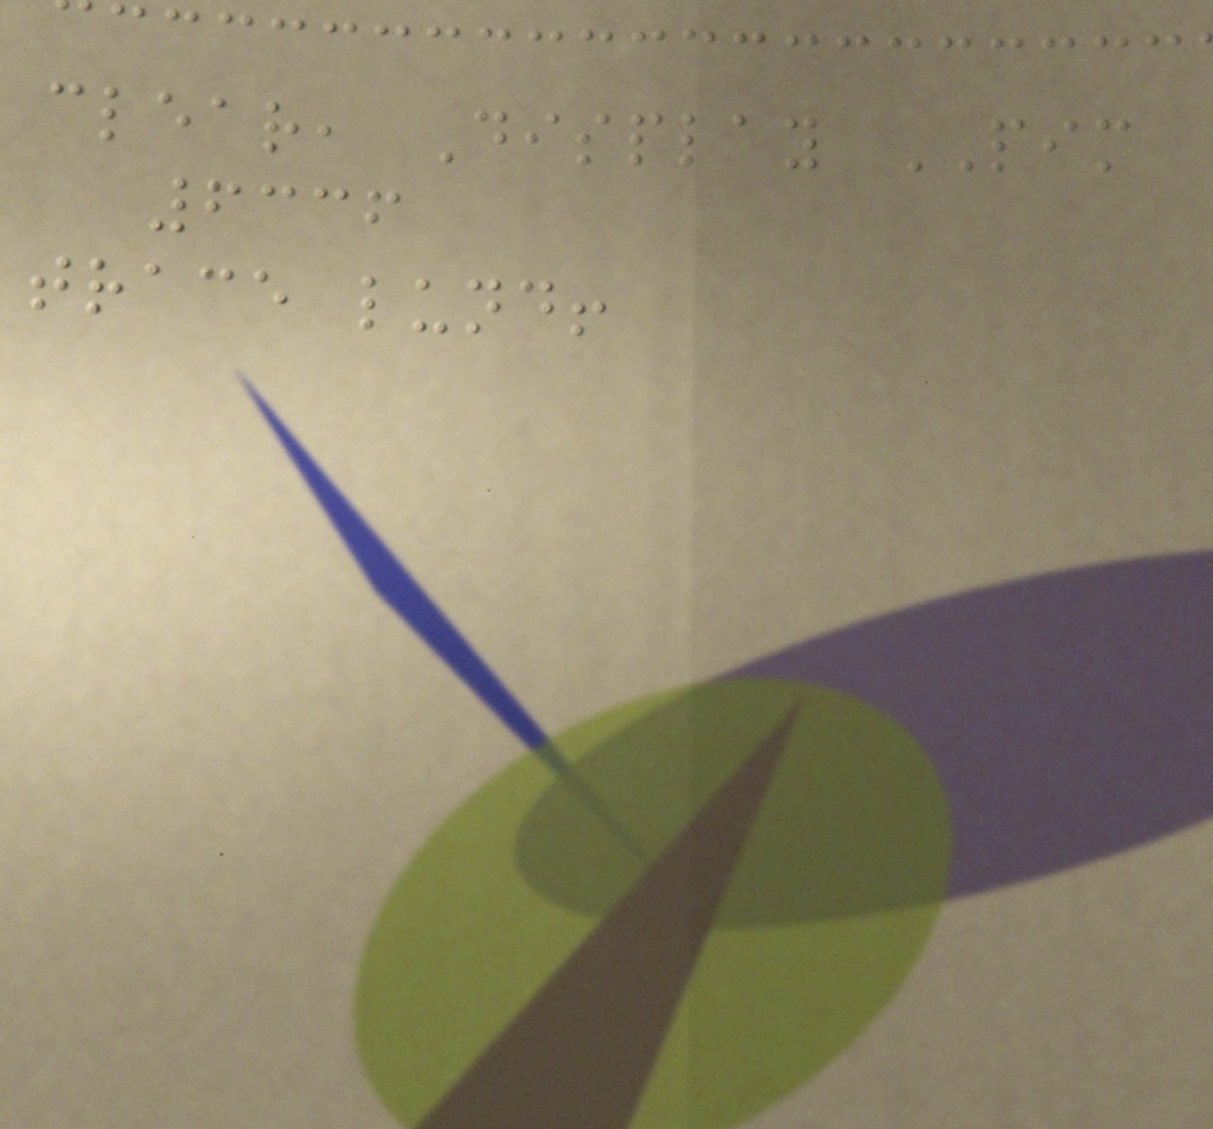clear, Display PIM
6336
trace lund!
